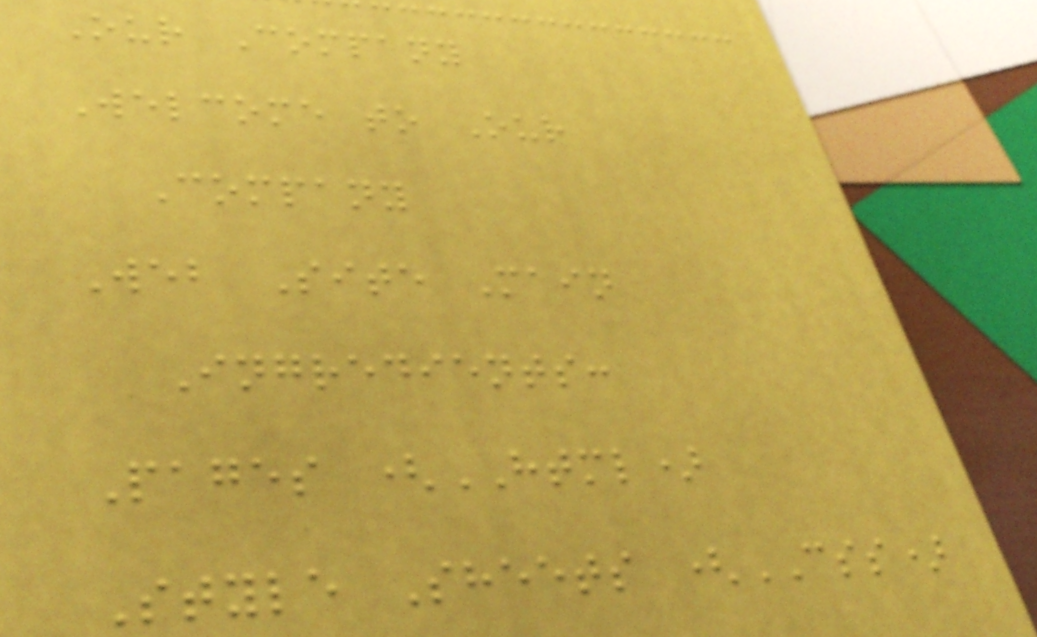Our Company
Welcome to Our
Company
Web Site Main
Ingredients:
Pages (HTML)
Style Sheets (CSS)
